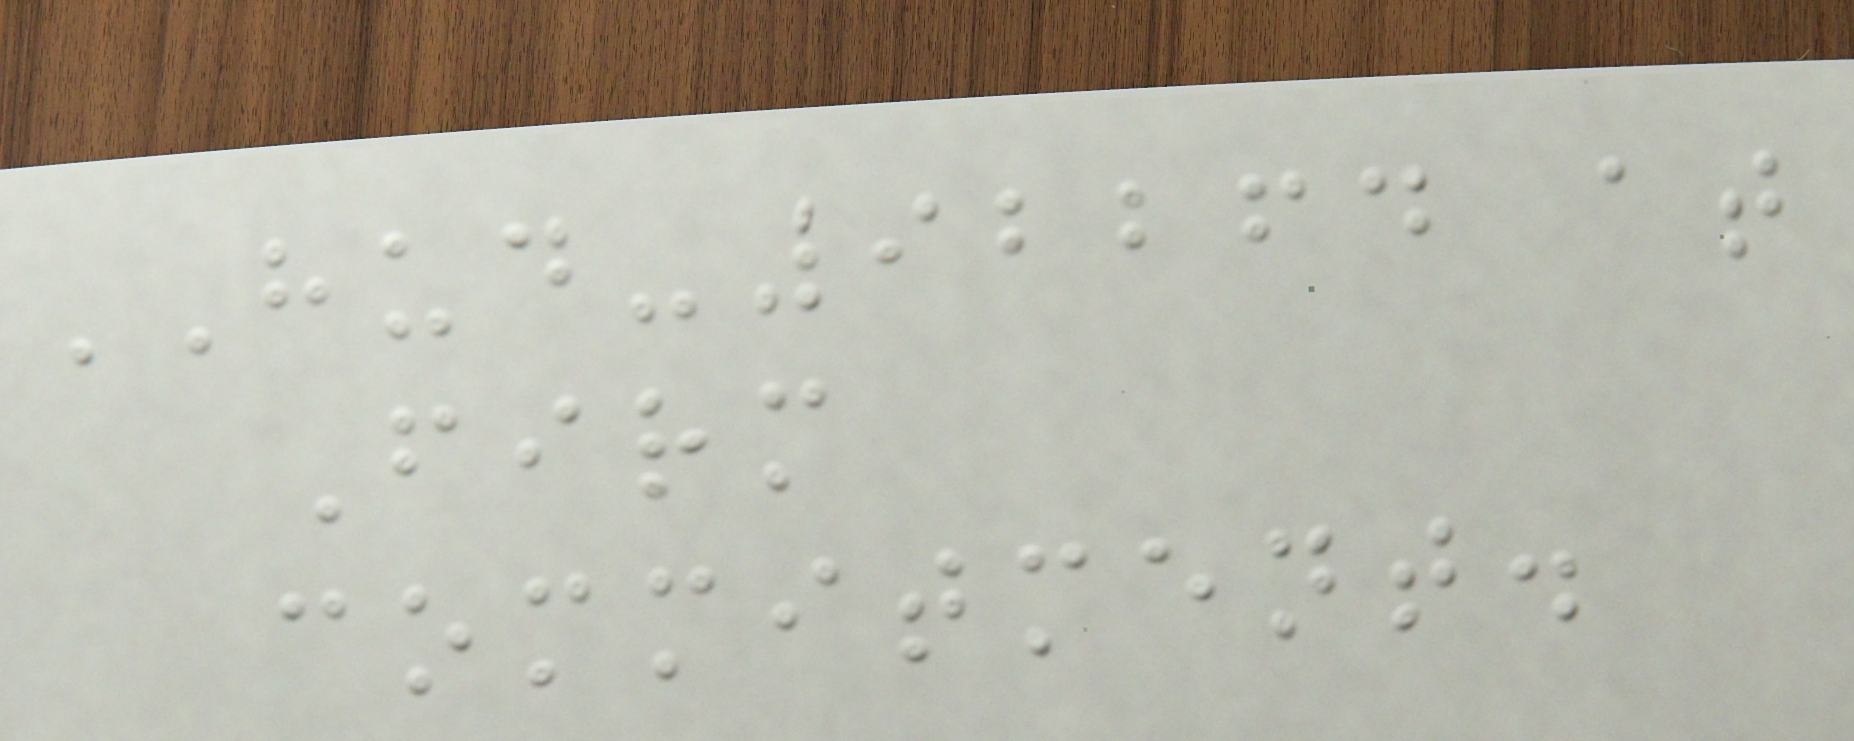HUD-92264 at
Firm
commitment.
